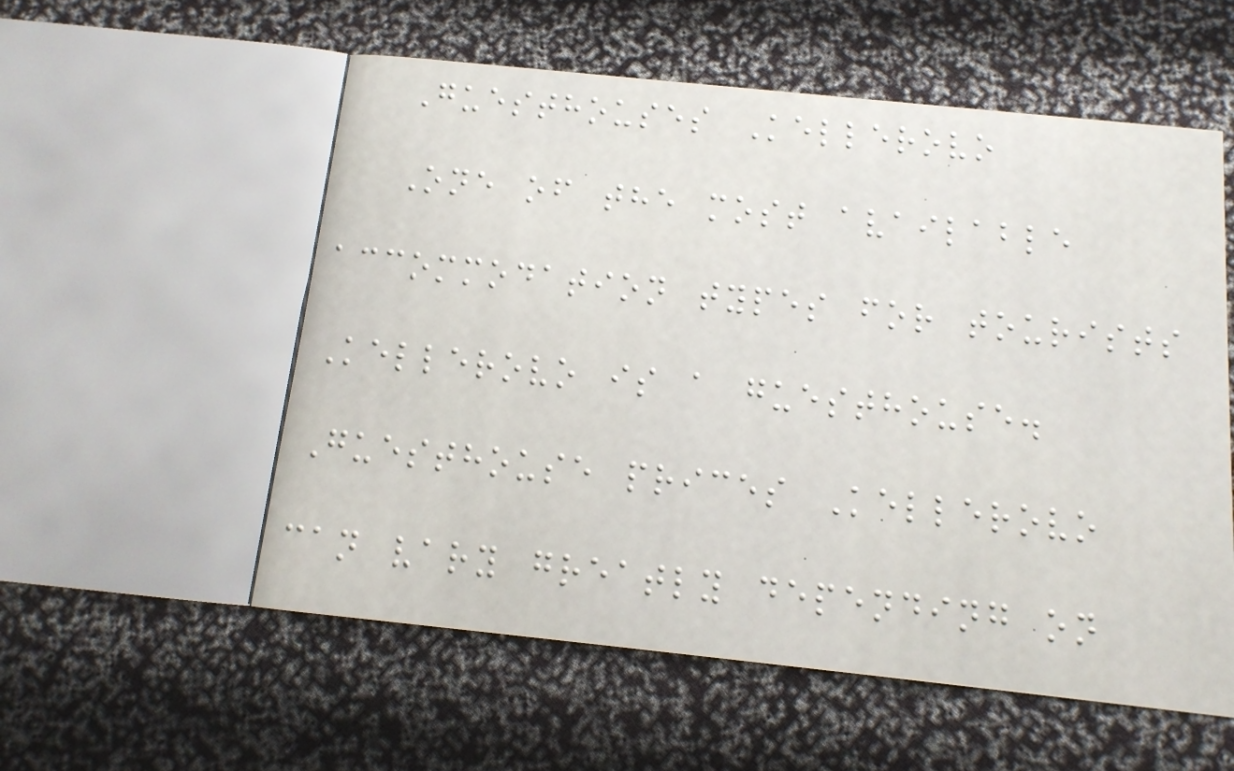Guesthouses Kellerovo
One of the most available
accommodation types for tourists
Kellerovo is a guesthouse.
Guesthouse prices Kellerovo
can vary greatly depending on
